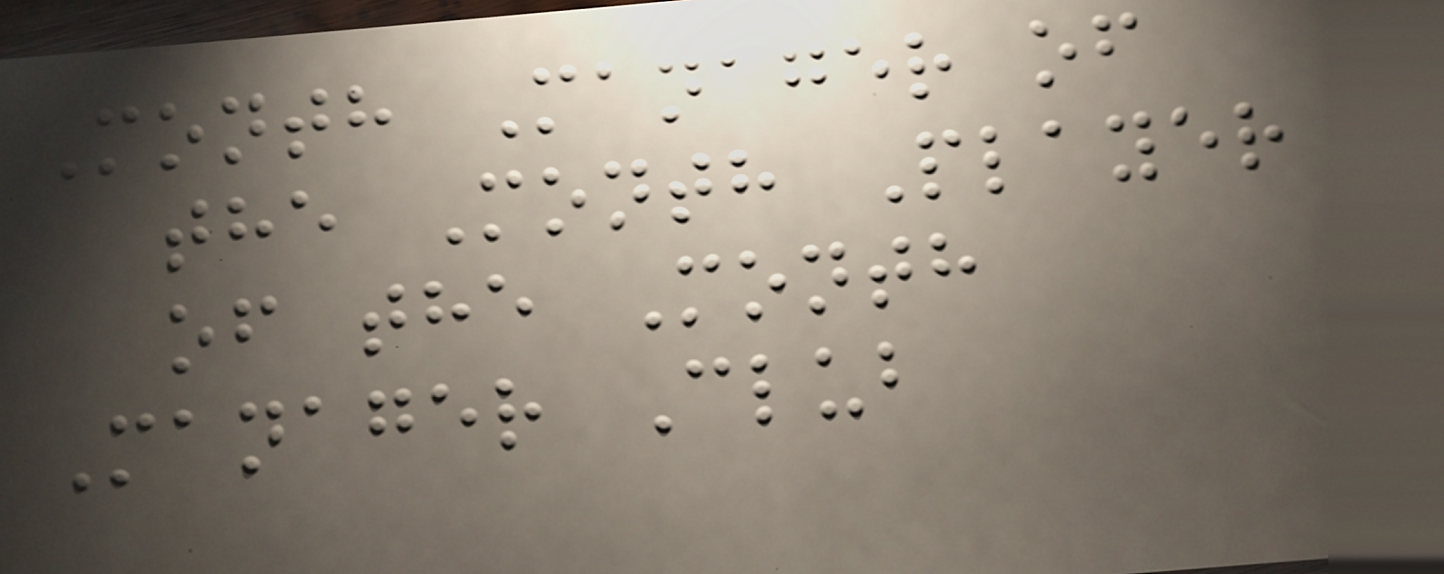Month Manager of
the Month Player
of the Month
Manager Club
